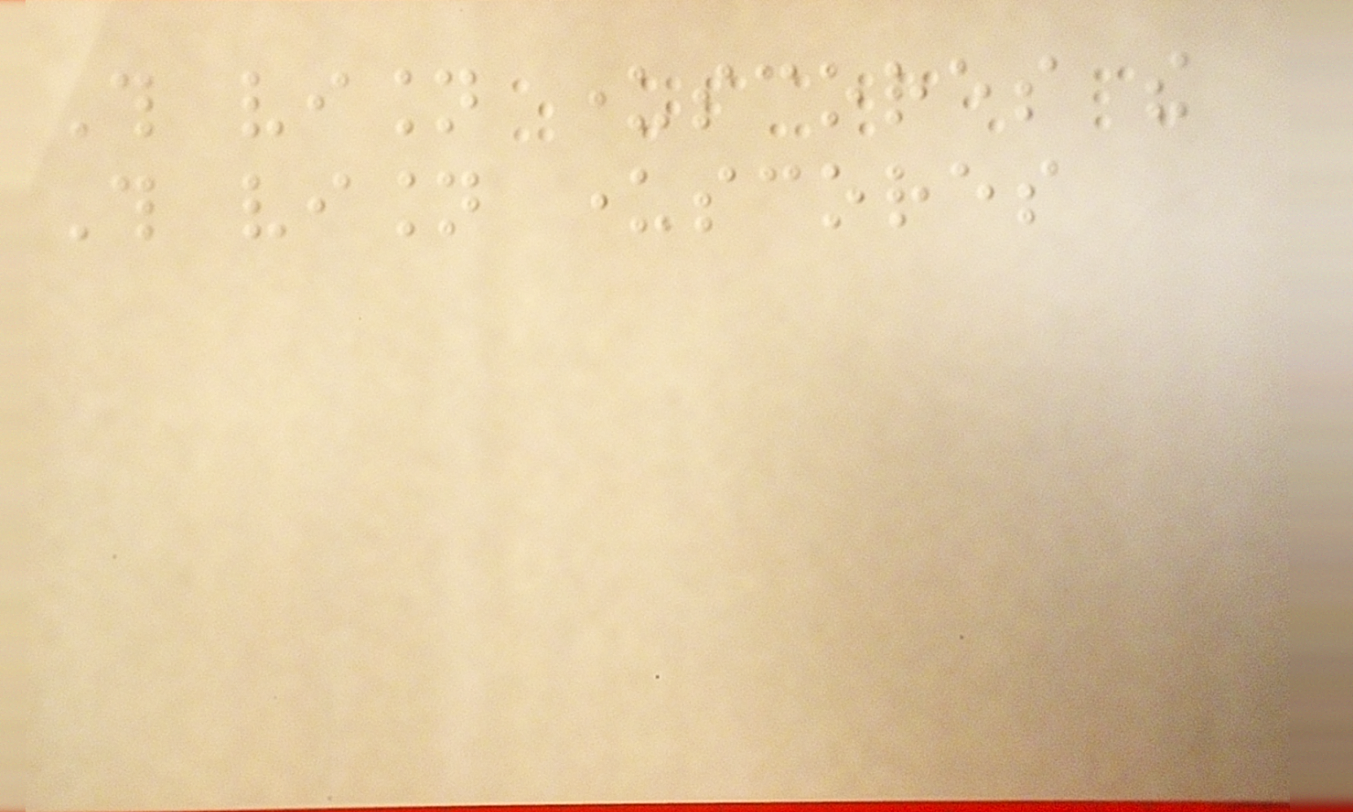This vision underscores the
This vision underscores
